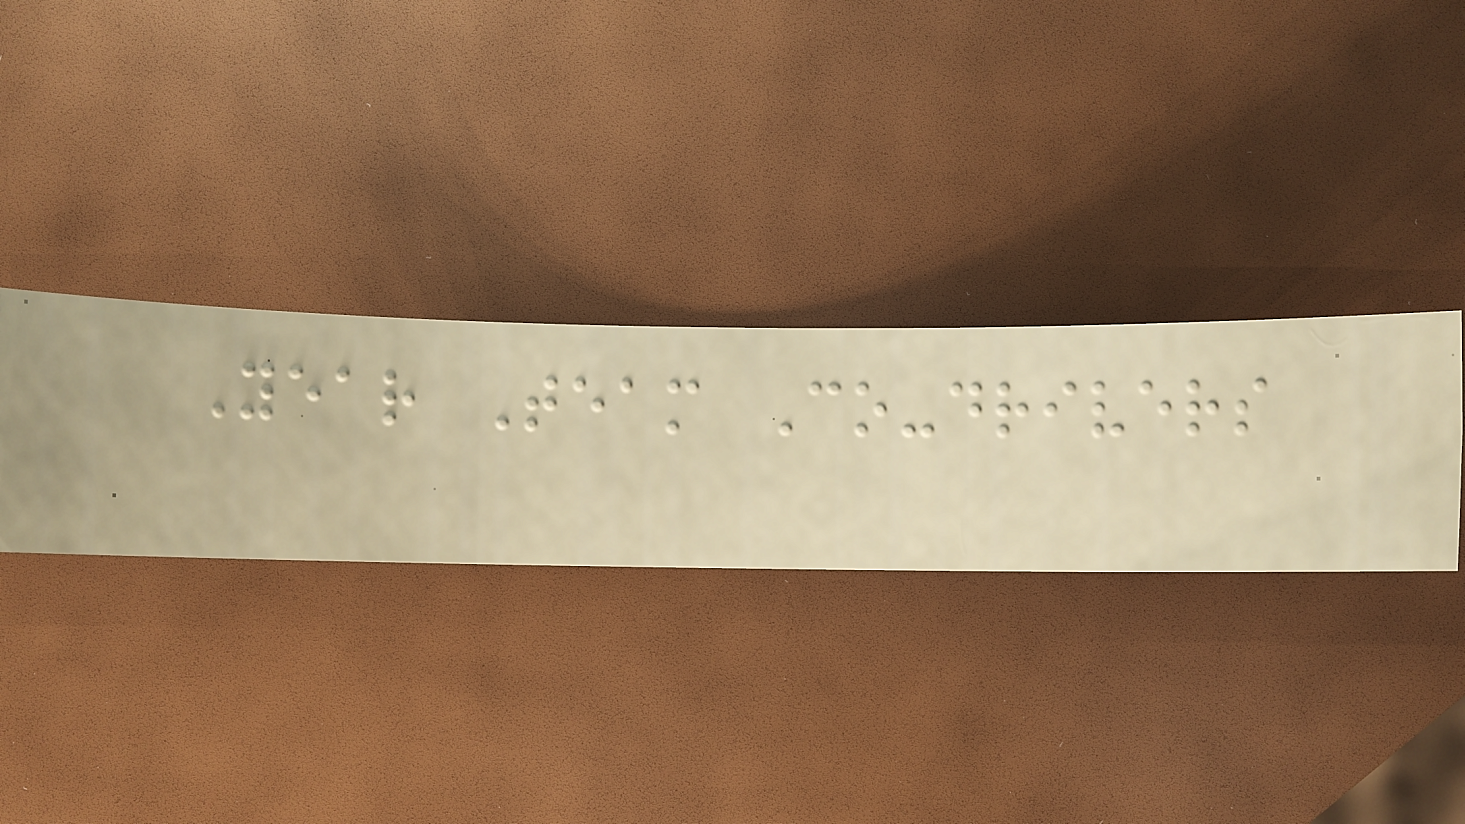Year Team Co-drivers
